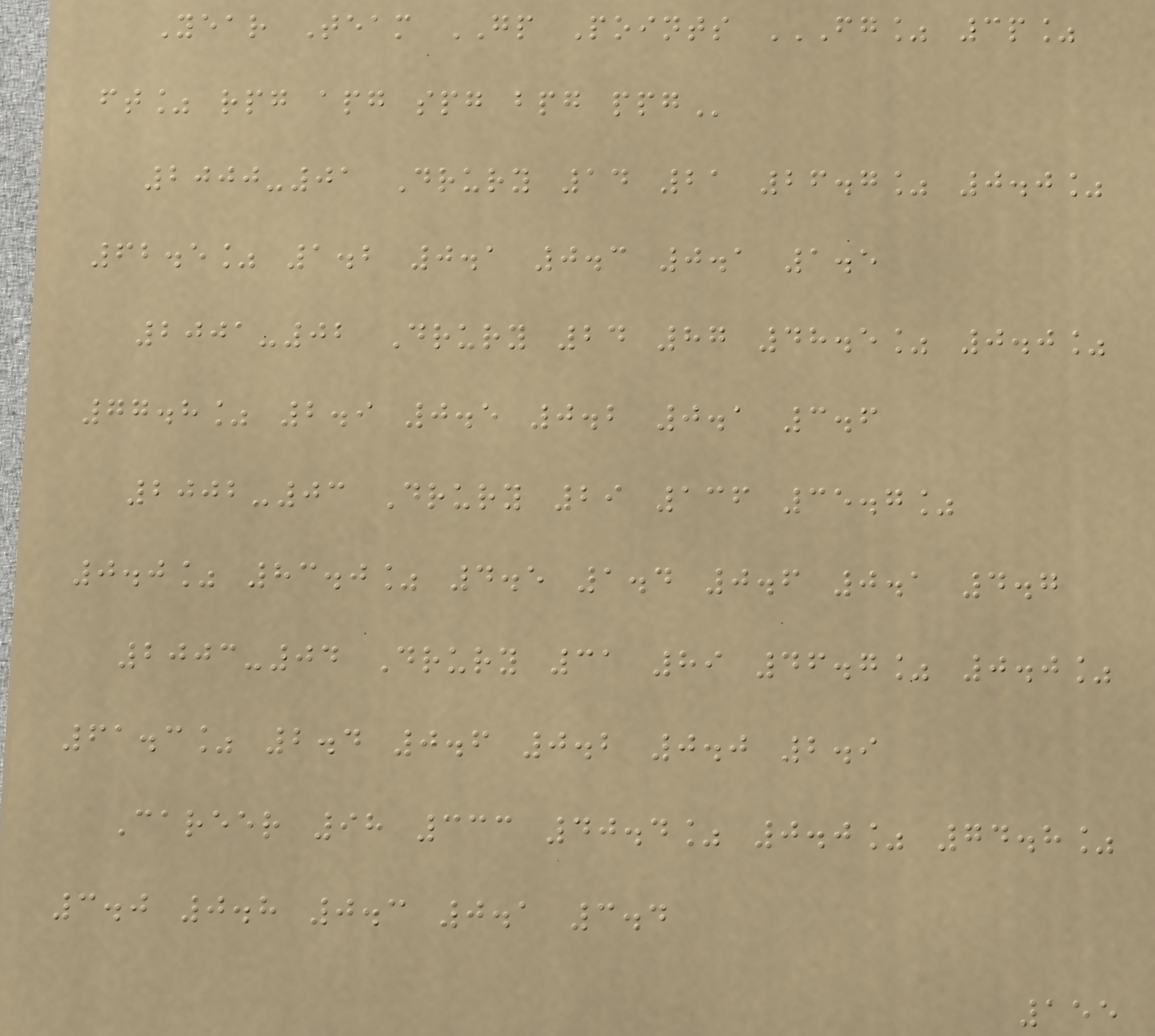Year Team GP Points FG% 3P%
FT% RPG APG SPG BPG PPG
2000-01 Drury 14 21 26.7% 0.0%
62.5% 1.2 0.1 0.3 0.1 1.5
2001-02 Drury 24 87 48.5% 0.0%
77.8% 2.9 0.5 0.2 0.1 3.6
2002-03 Drury 29 136 35.7%
0.0% 83.0% 4.5 1.4 0.6 0.1 4.7
2003-04 Drury 31 89 46.7% 0.0%
61.3% 2.4 0.6 0.2 0.0 2.9
Career 98 333 40.4% 0.0% 74.8%
3.0 0.8 0.3 0.1 3.4
155
